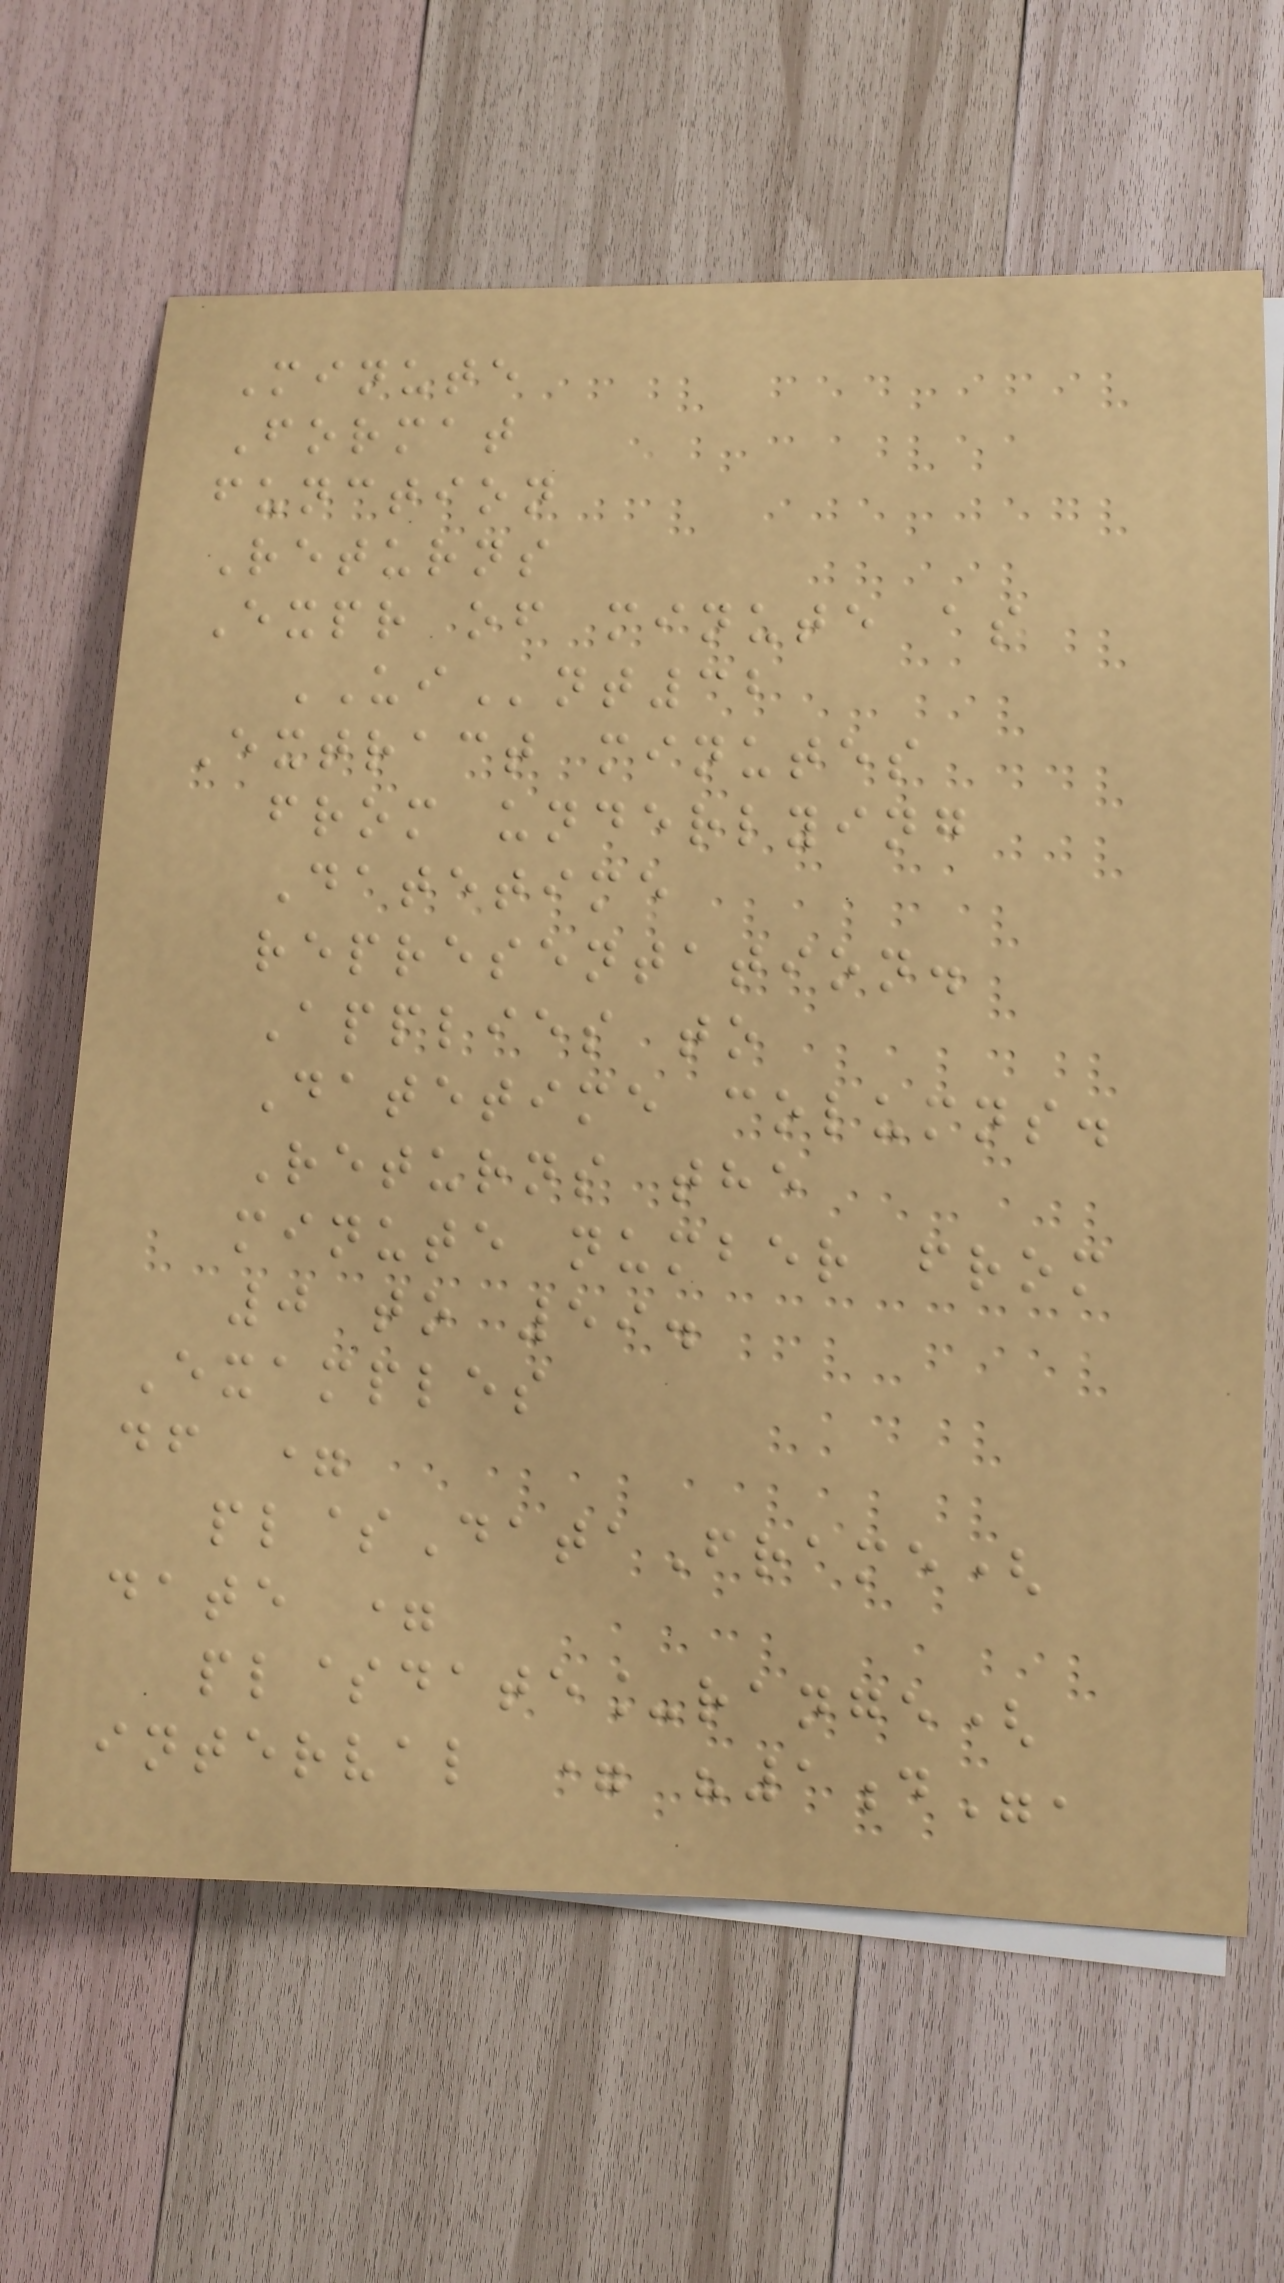Minute
Format
function
Returns
Expr of minute as
UInt32
Extract minutes
from underlying
Datetime
representation.
Applies to
Datetime columns.
Returns the
minute number from
0 to 59.
Examples
df =
pl$DataFrame(
date =
pl$date_range(
interval = "1d",
